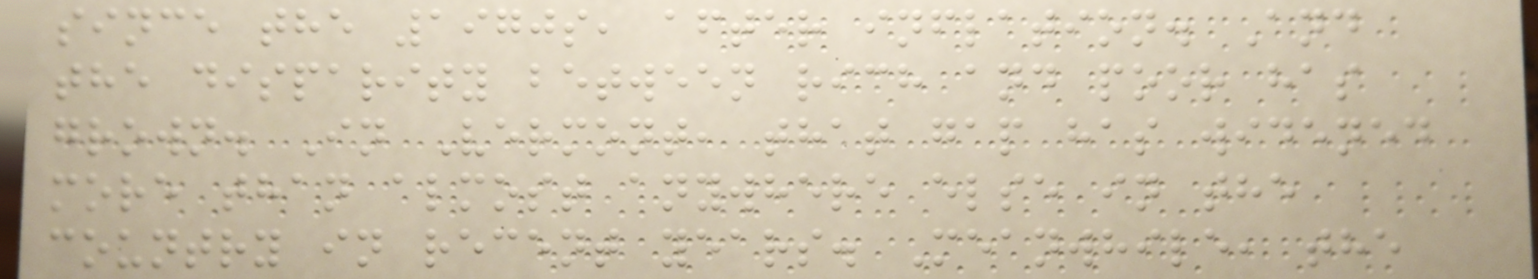since the 1970s, after inflation. And
the disparity between rich and poor has
grown. In Vermont, that gap has widened
more than almost anywhere else in the
country in recent years. Meanwhile, the
